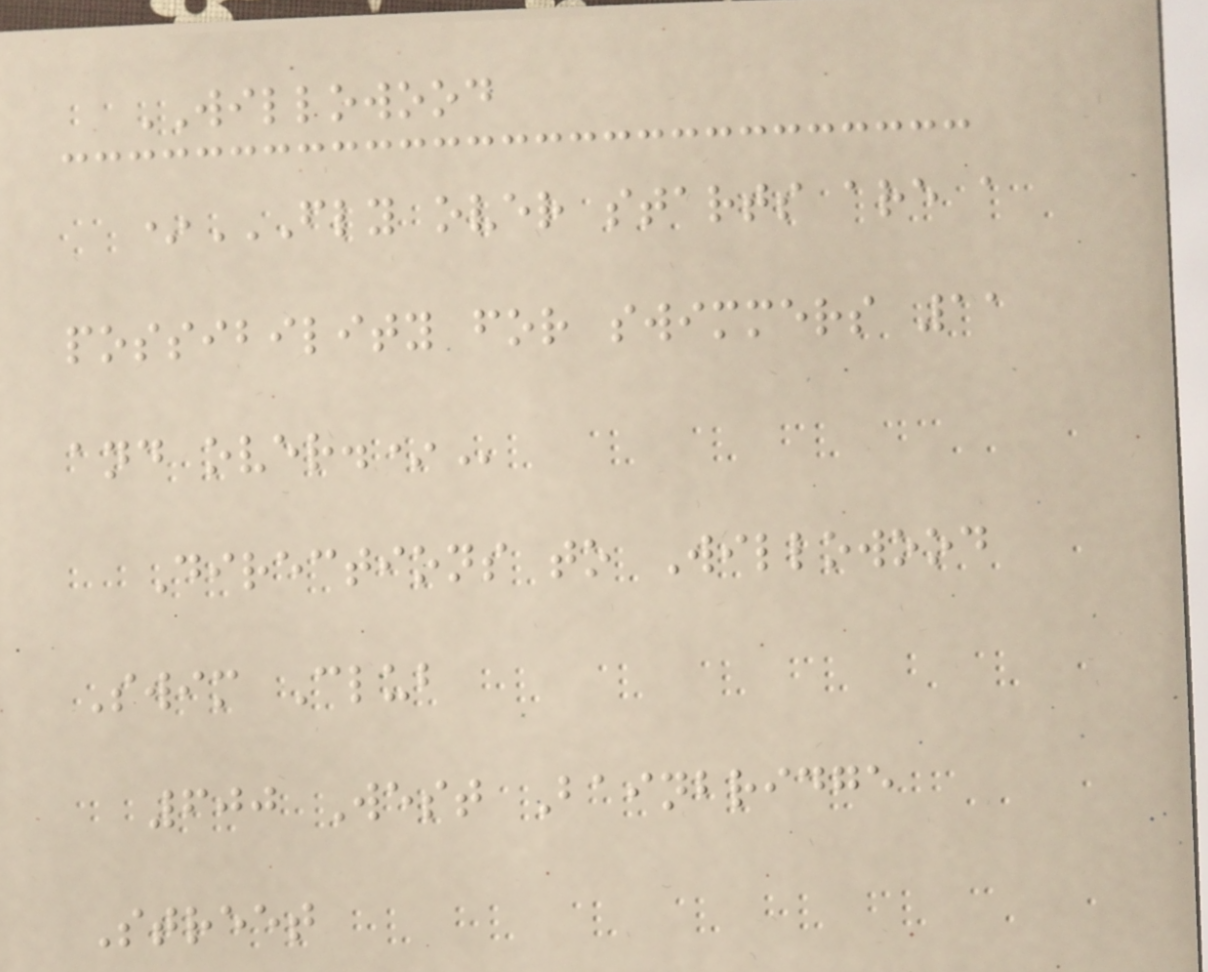WILLOWOOD
*FLY OVER STARTS ARE A
POSSIBILITY FOR SWIMMERS 11
AND OVER.*
Directions to Willowood
Swim Club
600 West Bainbridge
Street
